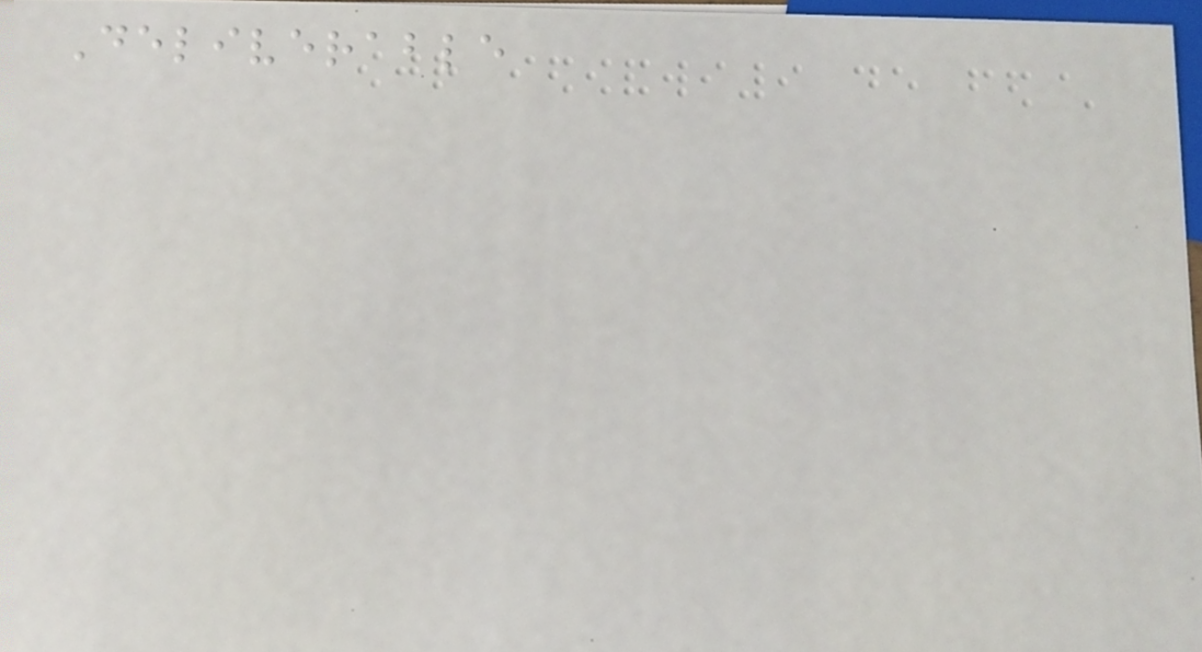Deliverable
